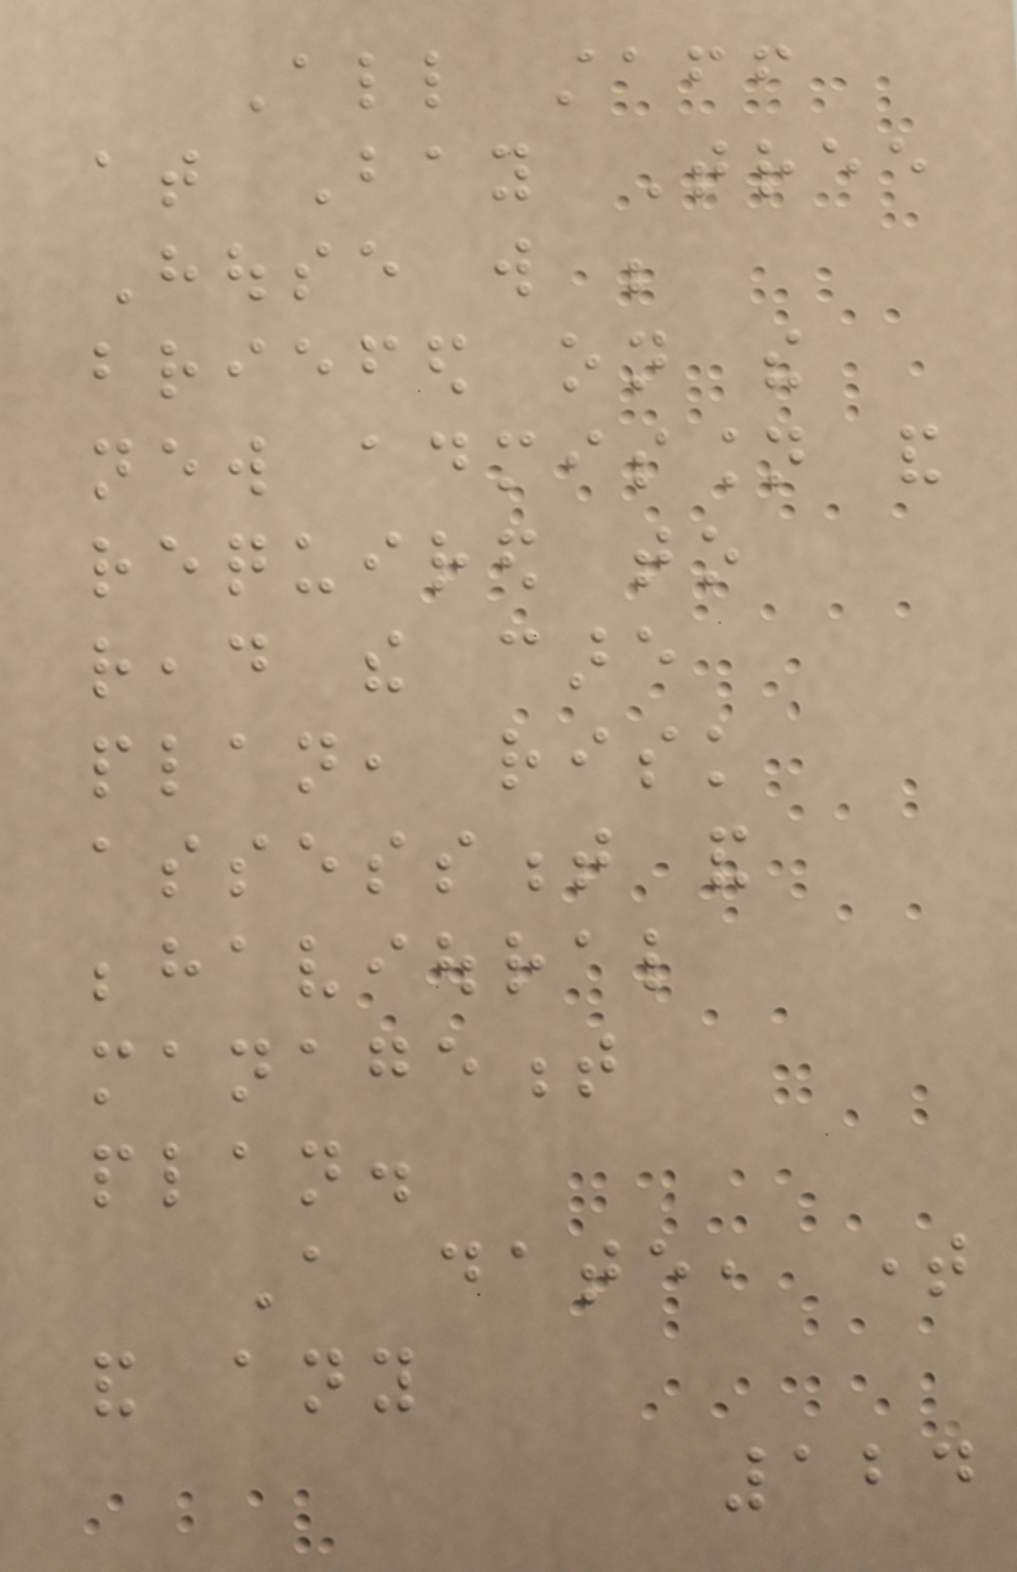All staff
at Bay Tree
House will be
briefed on the
new admission and
required to
read the care
plan, risk
assessment and
behavioural
management
plan.
A date, time
and any
124
